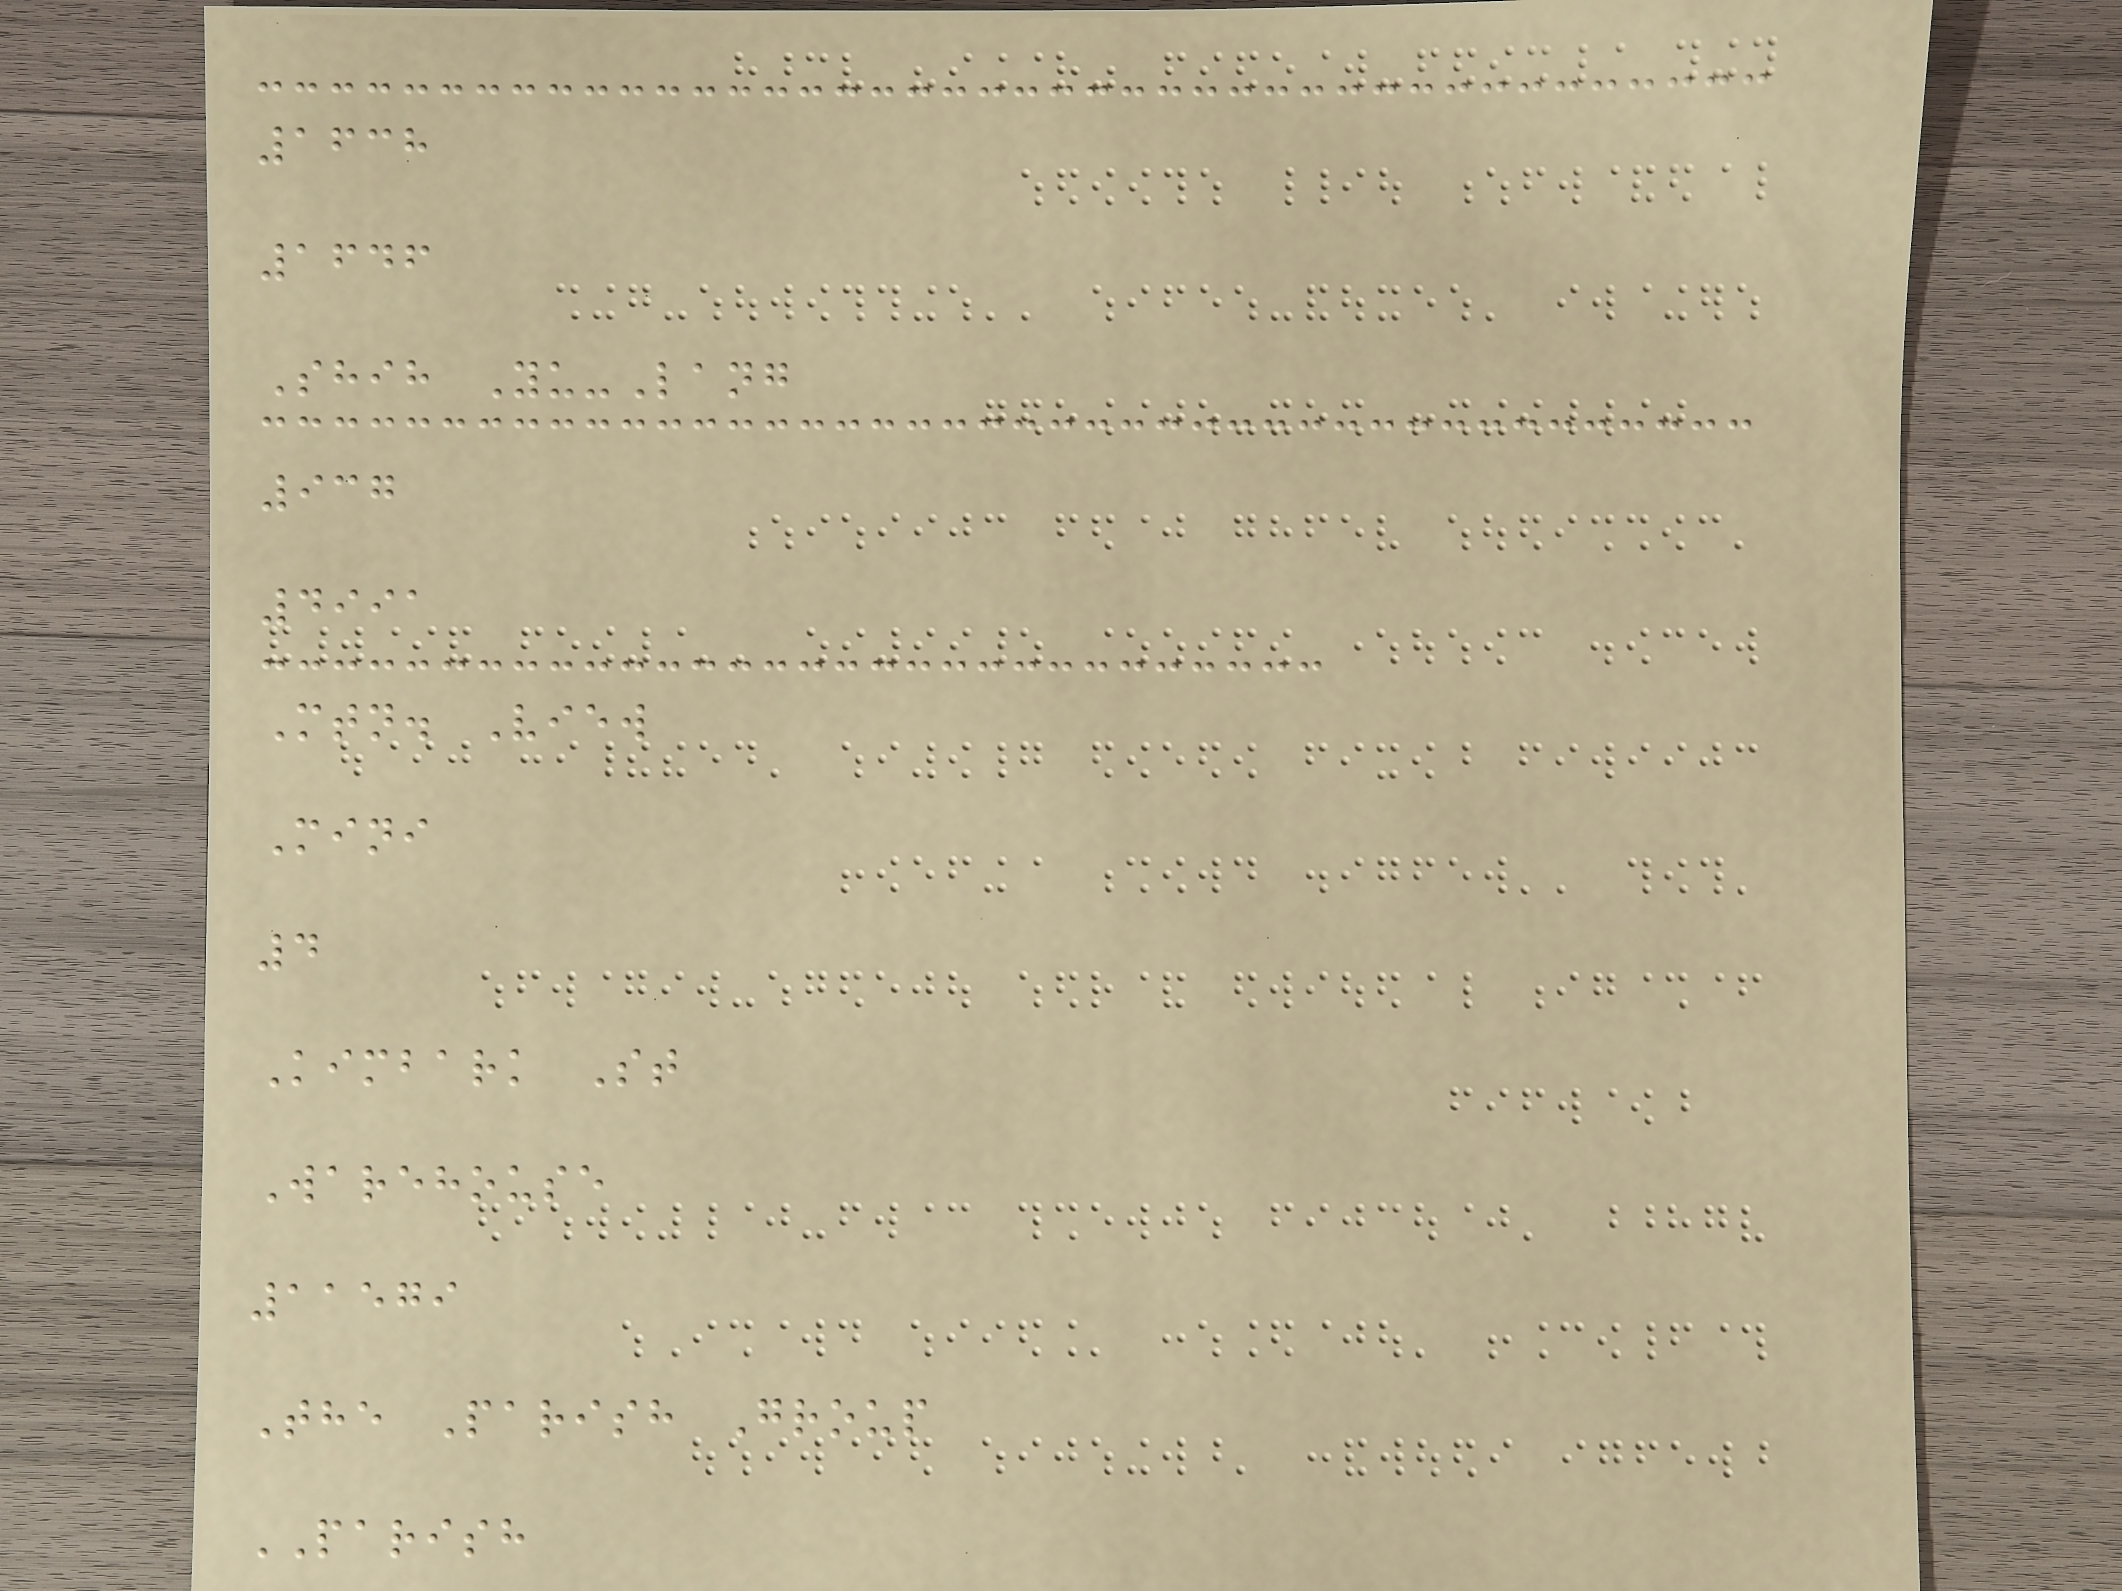1638
1646
Shih Yu-Lang
937
4991
Mtn. View
Mini
4
Kimbark St
Warehouse
11579
The Parish Group
PARISH
